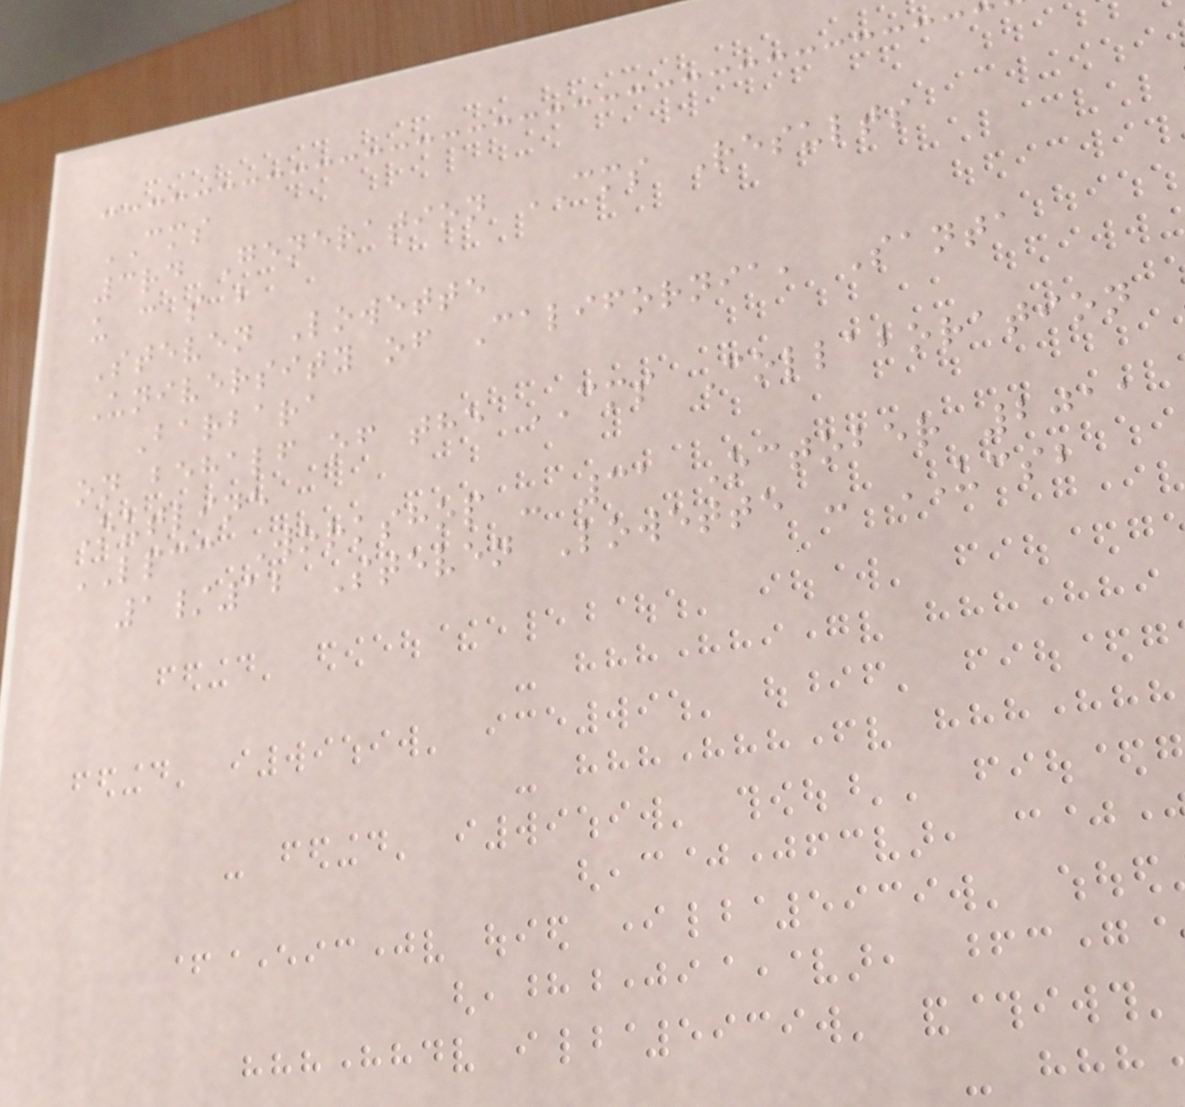CMS
3rd Generation CMS Results
u c s b
Steven Lowette
University of California, Santa
Barbara
on behalf of the CMS Collaboration
Outline
LPCC Workshop - 31 October 2011
1/12 Steven Lowette - UCSB
